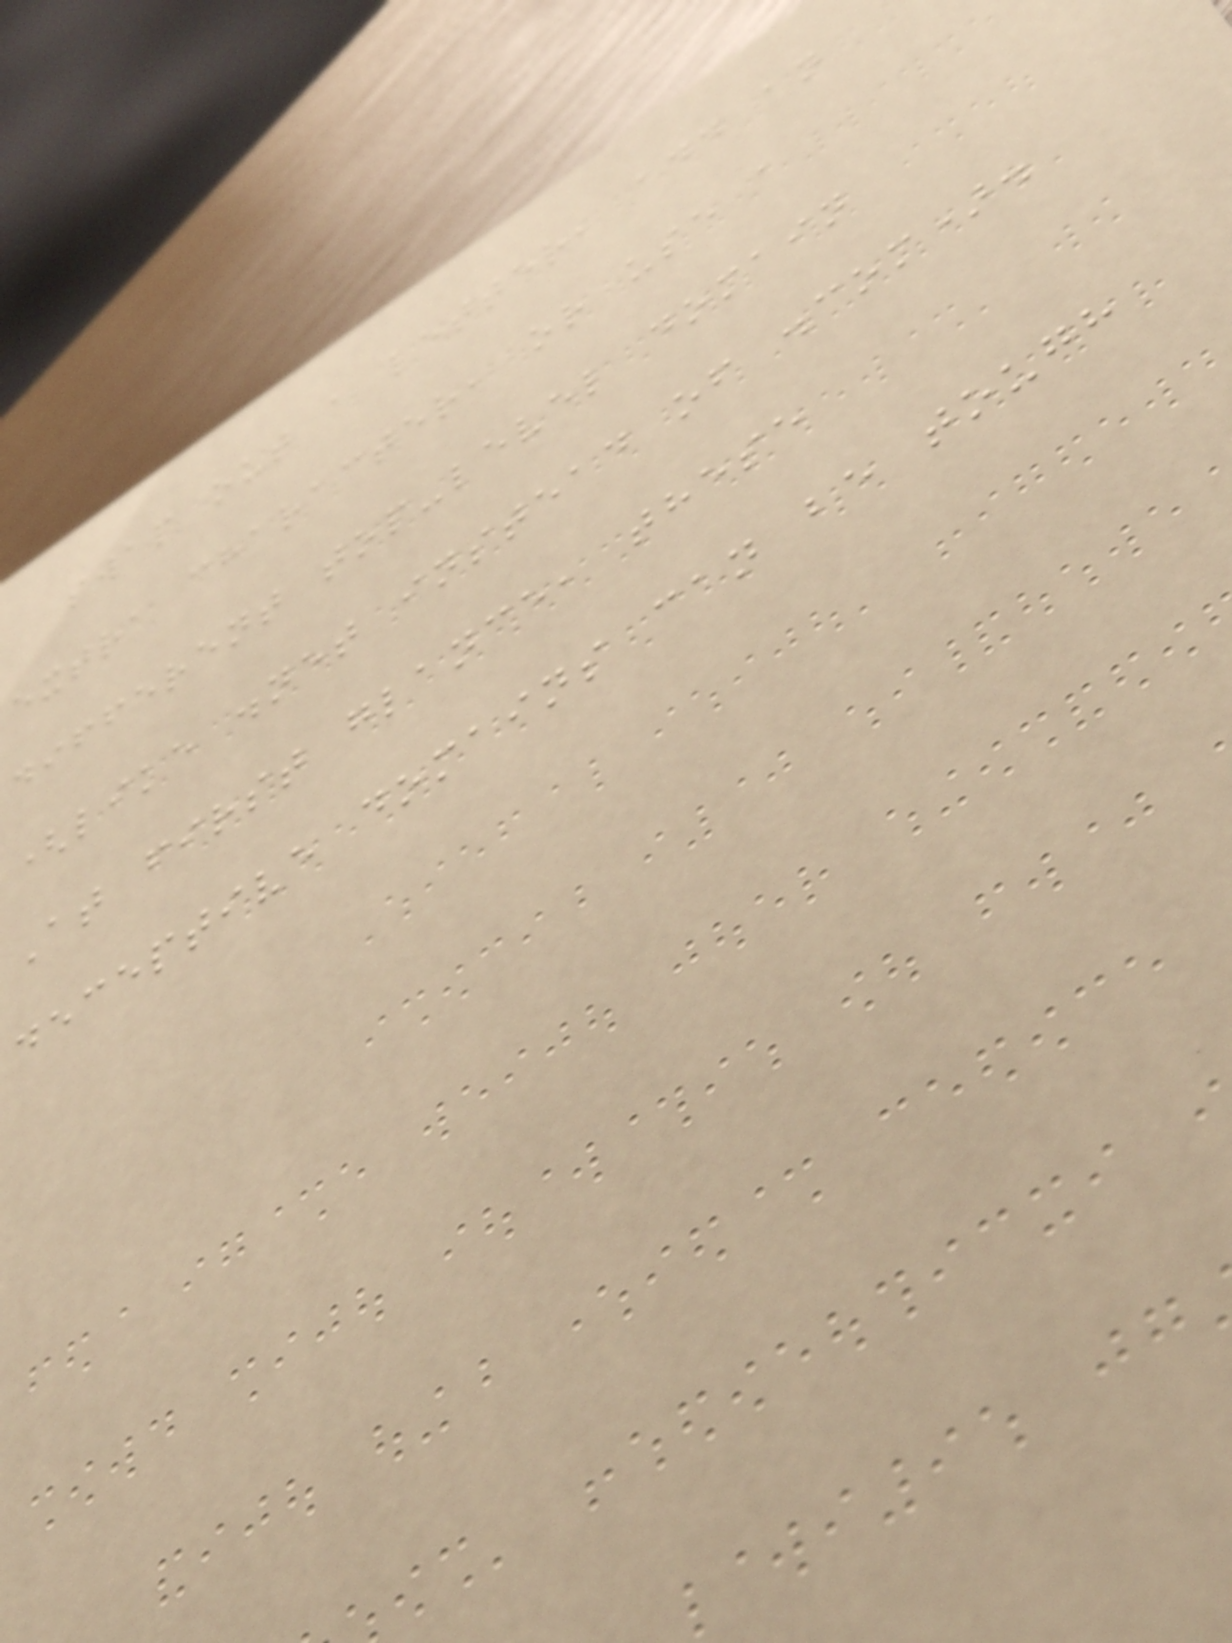swap out a letter, add an
extra character, or use a
different top-level domain
(like .net instead of .com).
At first glance, these
deceptive domains can be tough
